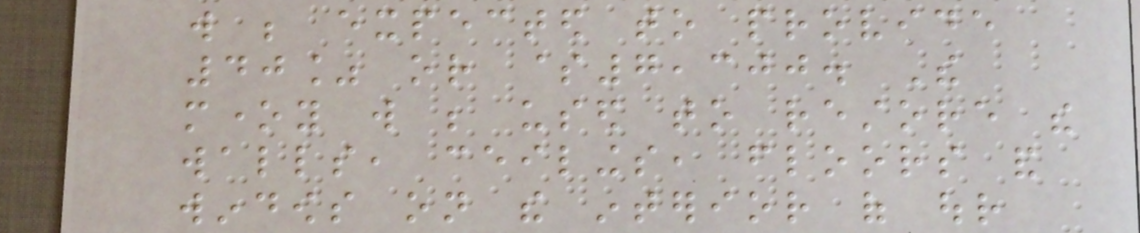will be expected to provide
40% or $7,300. The
money will be used to restore the
walls, ceilings, floors and
windows on the interior of our
